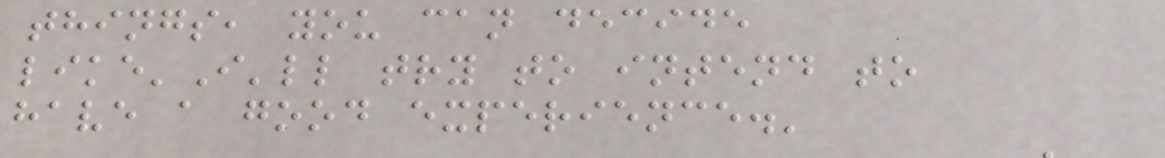things, you can decide
like'I'll try to intend to
have a good experience.'
